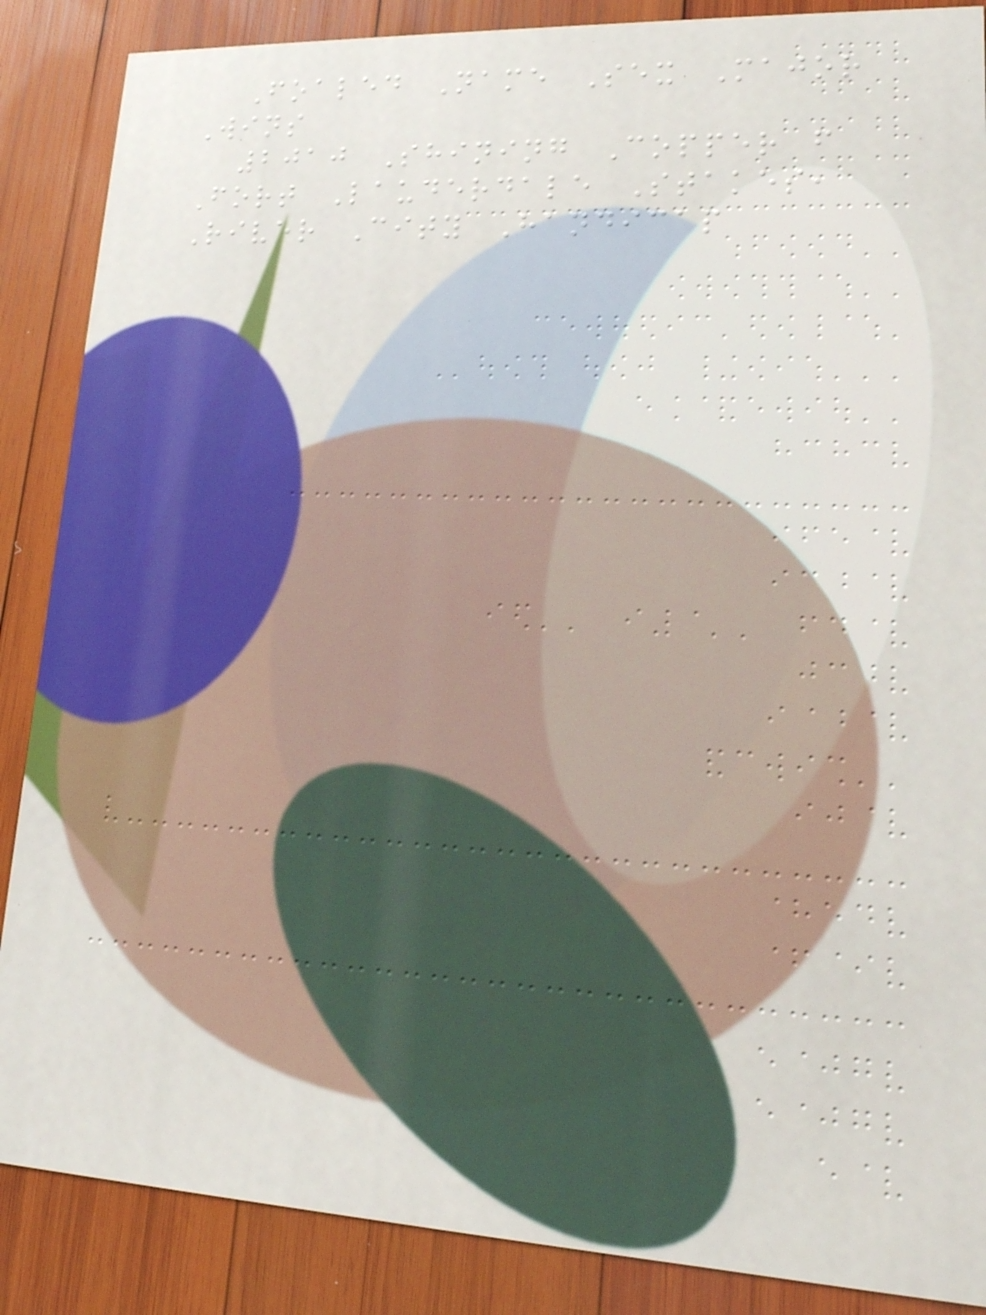Foaled Name Sex Major
Wins
2010 Shining Copper f
Fort Lauderdale Stakes,
River City Handicap
